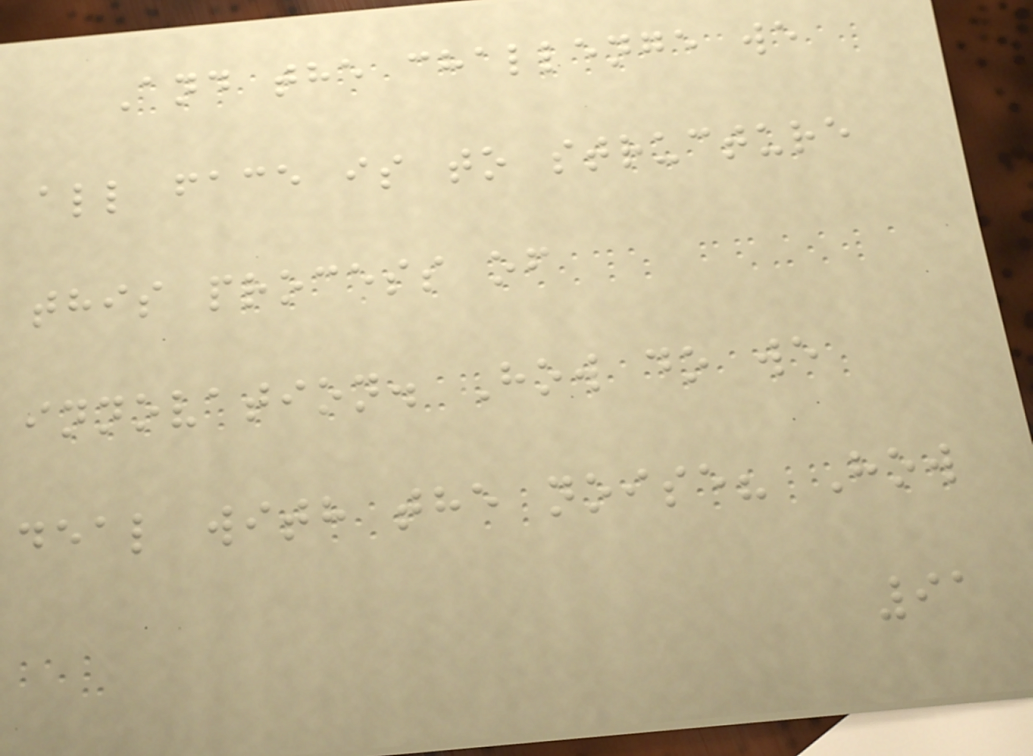And the challenge we
all face is to structure
this process of
innovation. How do we
deal with the noise? How
91
